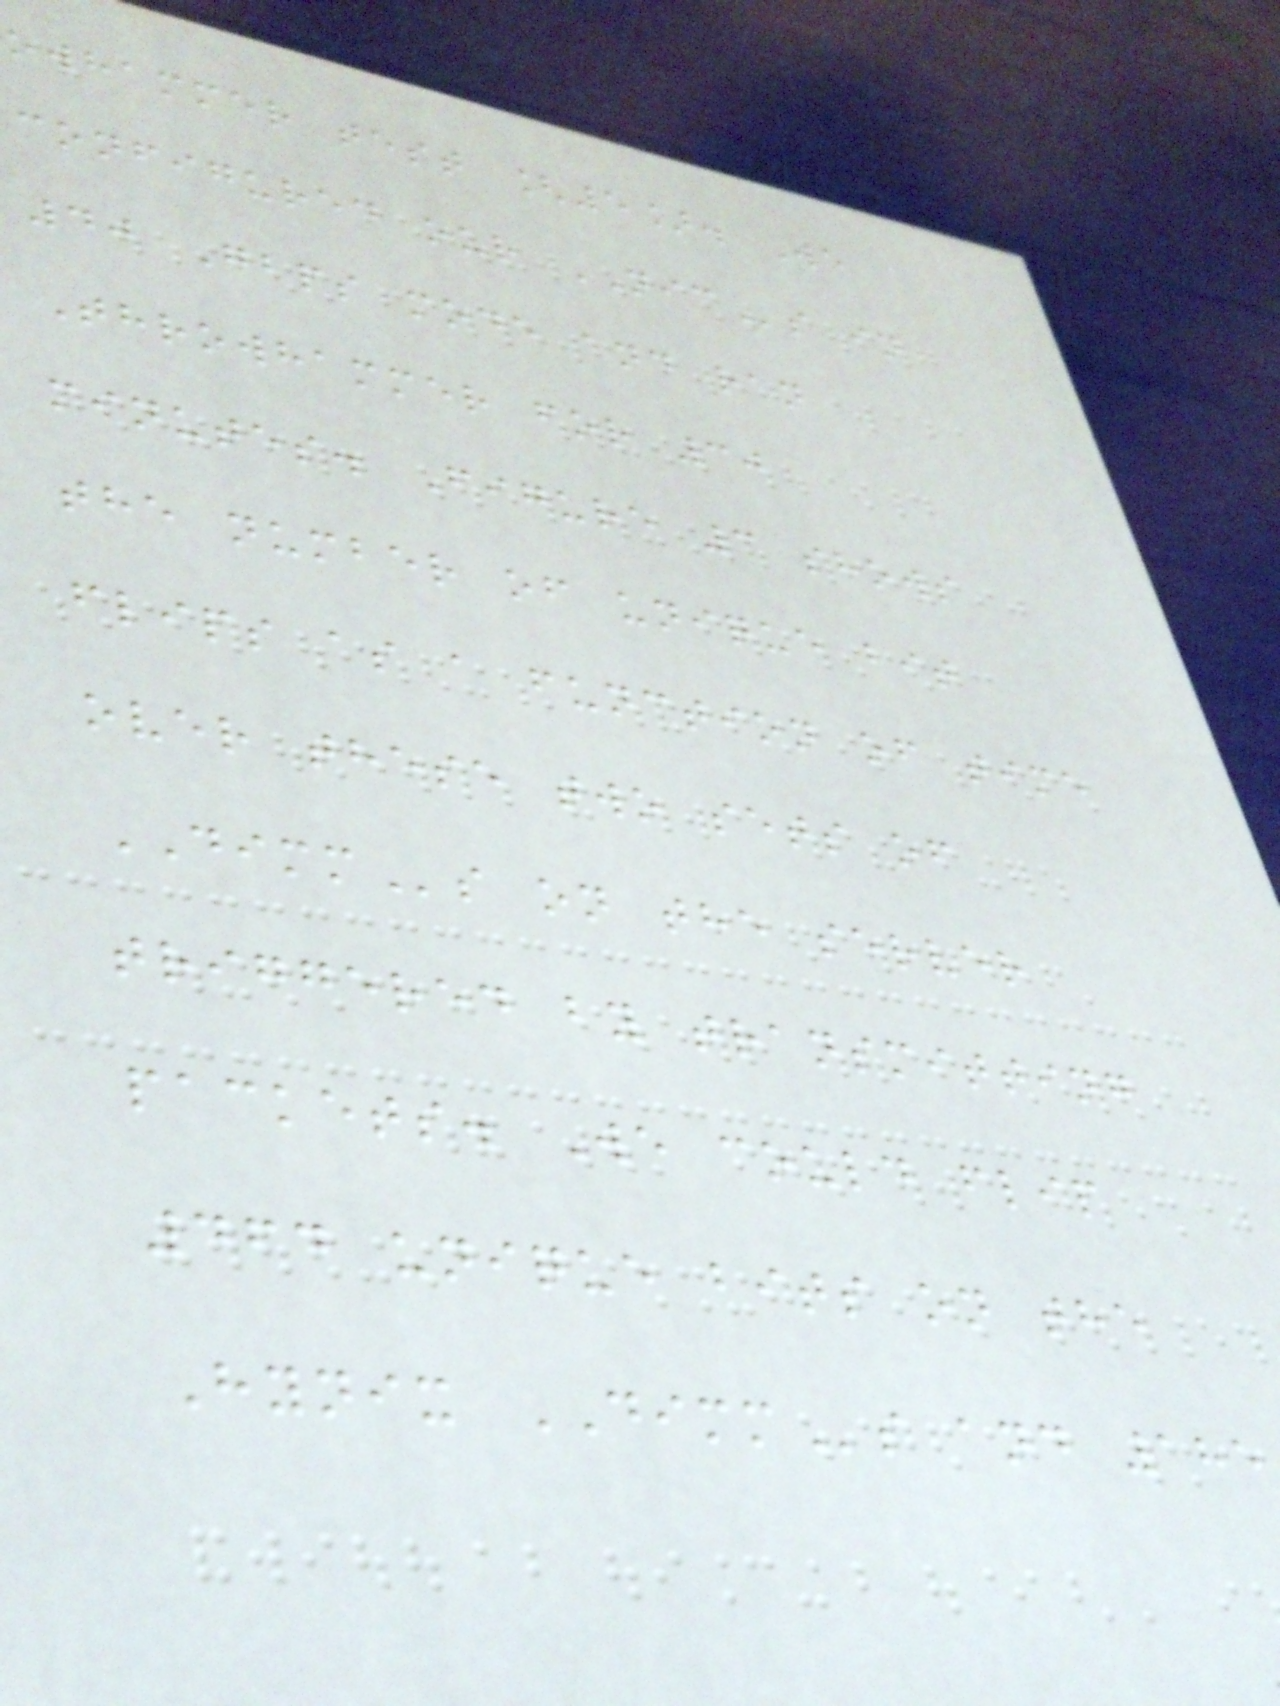owhammer test [5]. We
configured our NICs in
40 Gbps mode and ran
Throwhammer for 30
minutes. Figure 3 shows
the number of unique bit
flips as a function of time
over these two sets of
DIMMs on the server
triggered by transmitting
packets. We could flip
464 unique bits on the
Hynix DIMMs and 185
